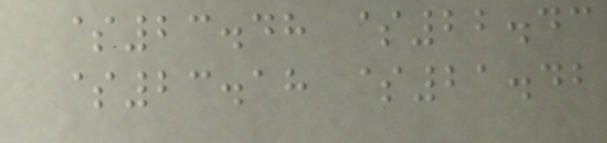$23.48 $22.43
$23.18 $21.42
